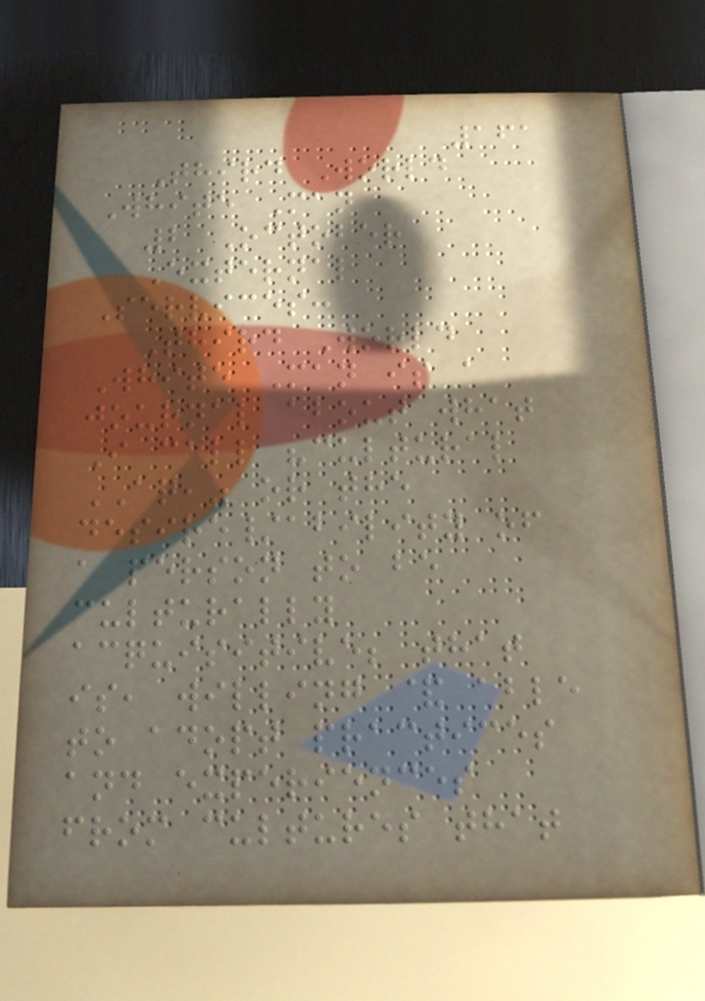161
Third World
White Man
2 October
External
Services:
Third World
White Man is a
journal about what
I call "cultural
AQ," or the
desire/ability of
a person to be
culturally
acquisitive; that
is, willing & able
to adopt practices
and experiences
from cultures that
